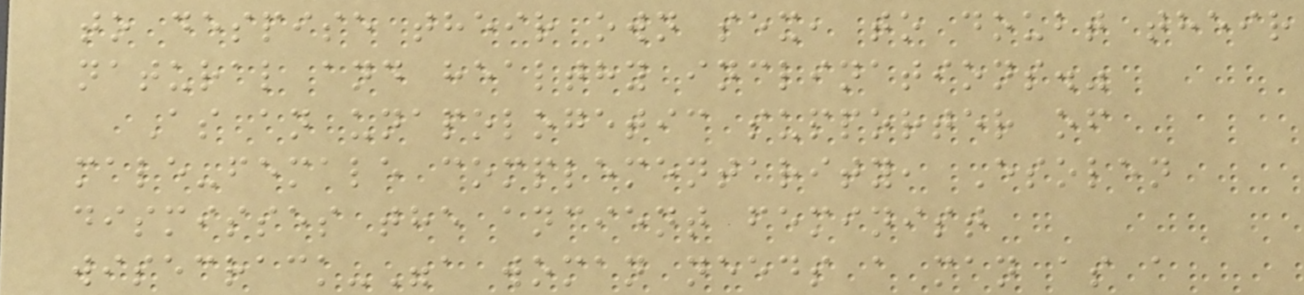to despise their own sex, to doubt their
natural and healthy inclinations."
As an unapologetic supporter of
male-female complementarity, Esolen
dismisses the ancient feminist
wisecrack-"a woman needs a man as a
